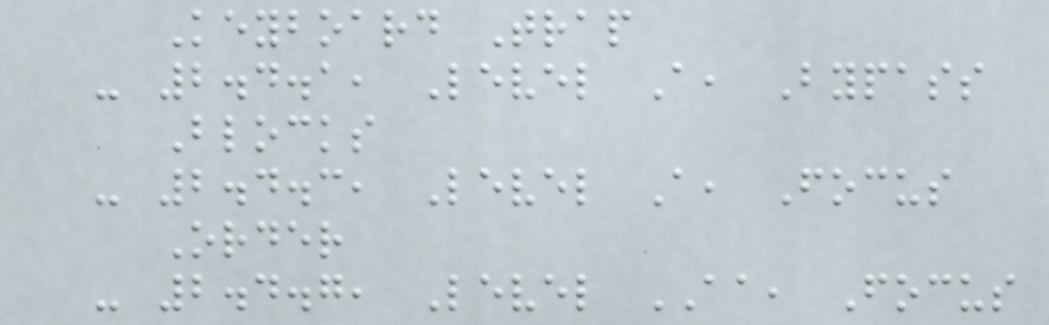Keyboard Trap
- 2.4.1, Level A, Bypass
Blocks
- 2.4.3, Level A, Focus
Order
- 2.4.7, Level AA, Focus
